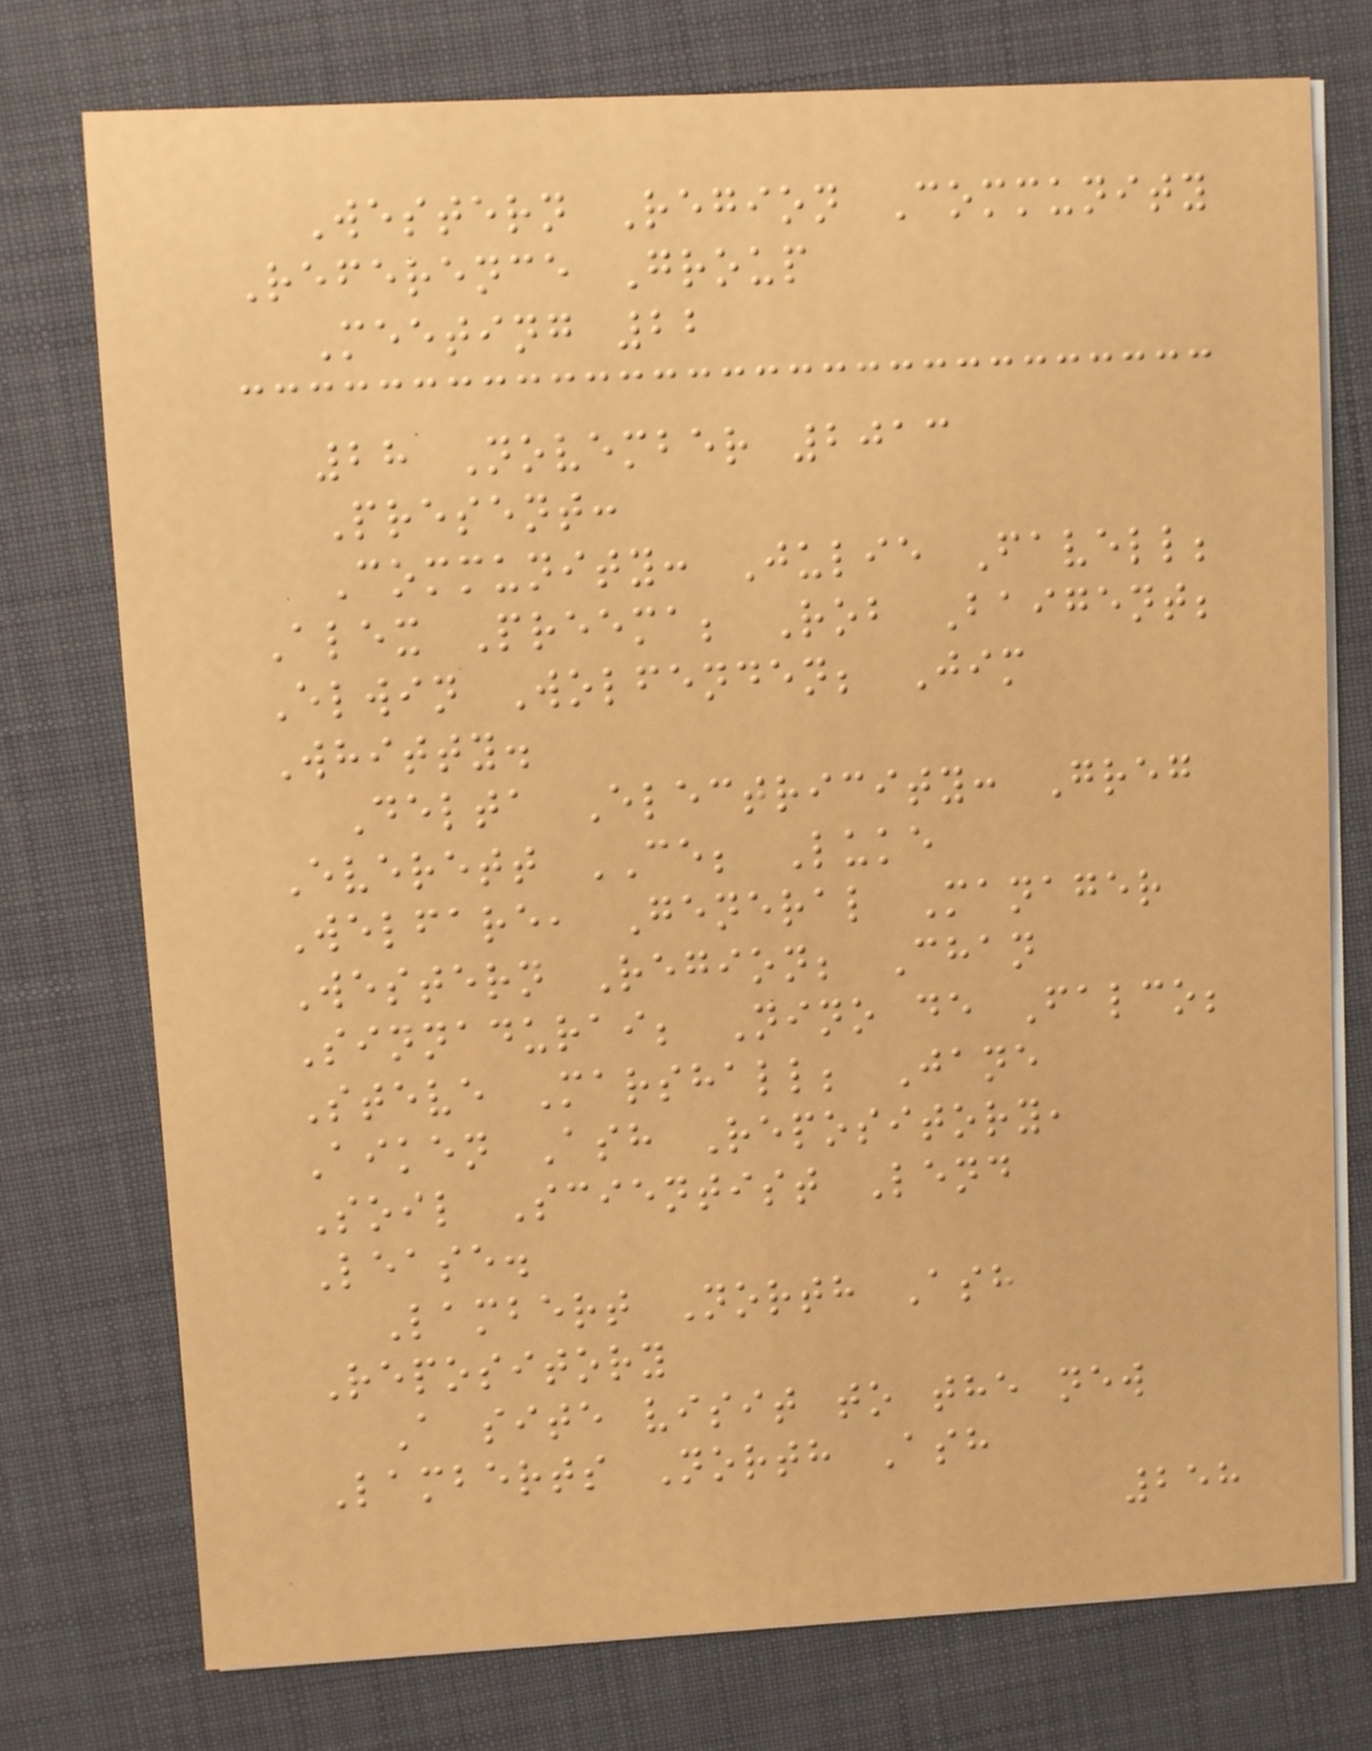Western Region Community
Reference Group
Meeting 22
28 November 2013
Present:
Community: Julie Favell;
Alex Preema; Rob Baigent;
Elwin Wolfenden; Jim
Whitty.
Delta Electricity: Greg
Everett CE; Luke
Welfare, General Manager
Western Region; Chan
Sinnadurai; Nino de Falco;
Steve Marshall; Jane
Aiken Ash Repository,
Soil Scientist Lend
Lease.
Lambert North Ash
Repository
A site visit to the new
Lamberts North Ash
258
